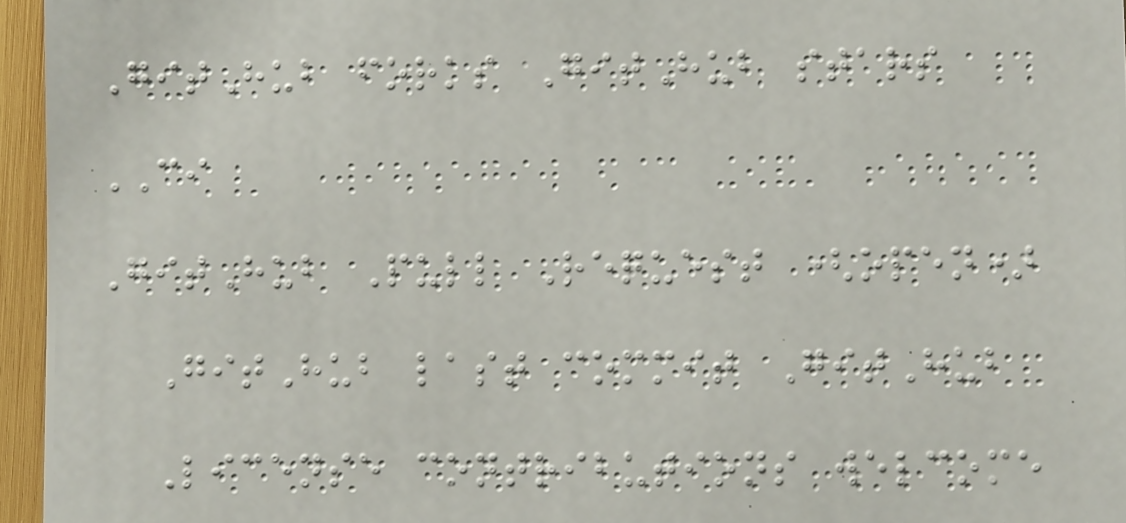GitHub forks GitHub stars
CI
GitHub Pull Request (open)
GitHub last commit GitHub
License contributions welcome
